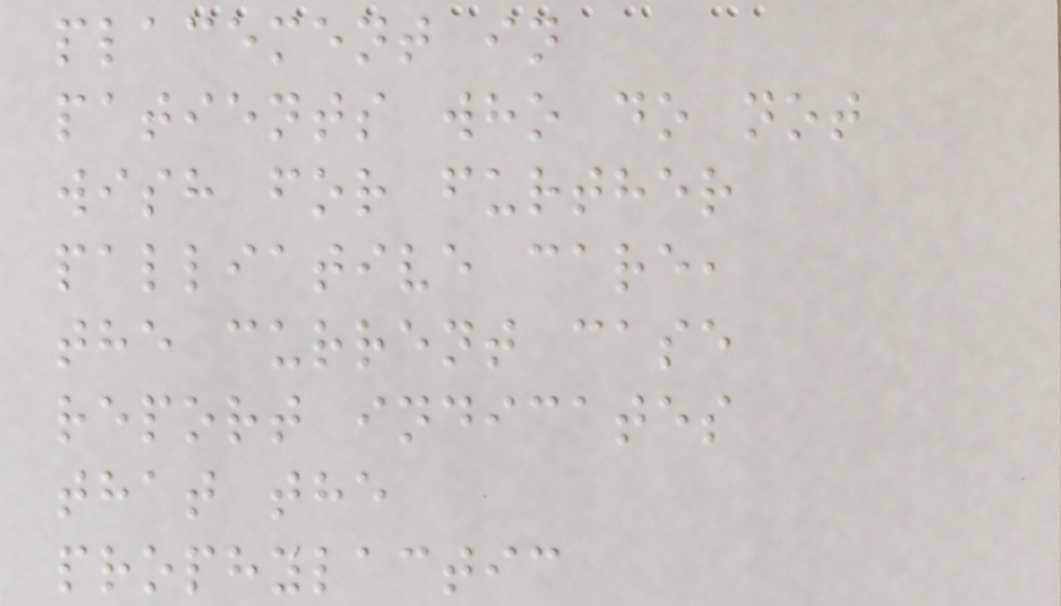placement in
patients who do not
wish for further
palliative care,
the current case
report indicates
that the
prophylactic
